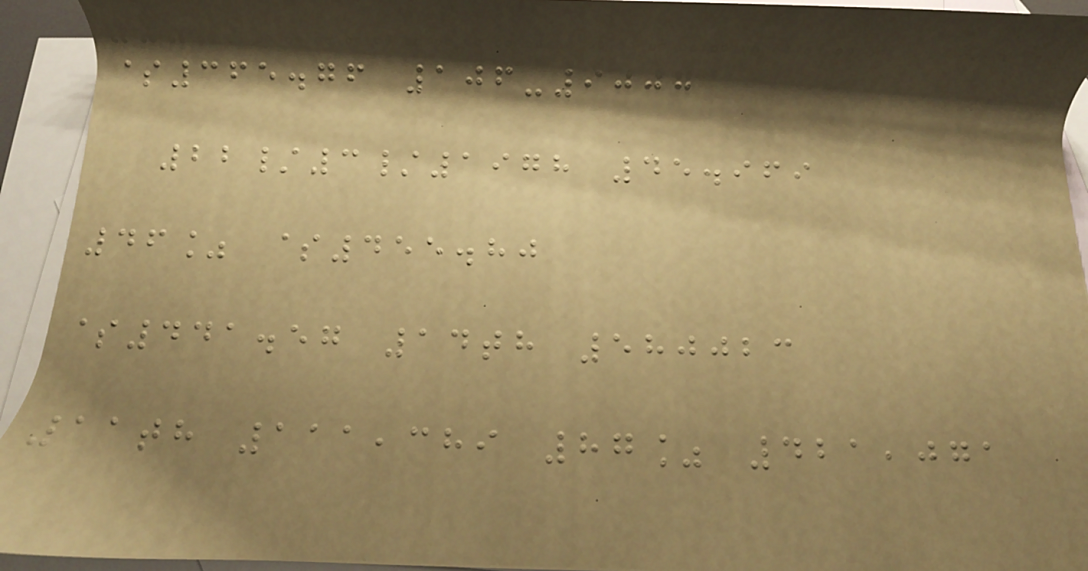$365.76 106-9007
22/3/1978 45.969
46% $455.80
$441.57 14th 580023
11th 111,389 87% 421,071
